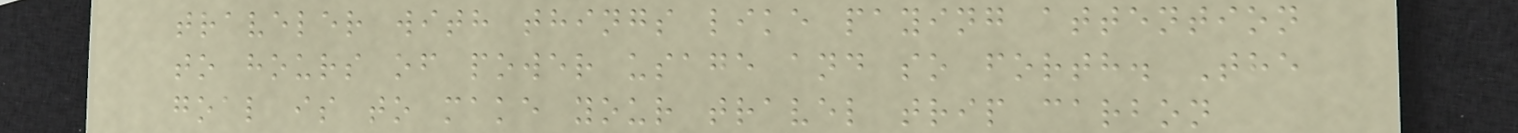traveler with things like paying attention
to hours of power usage and so forth. The
goal is to make your travel trip carbon
